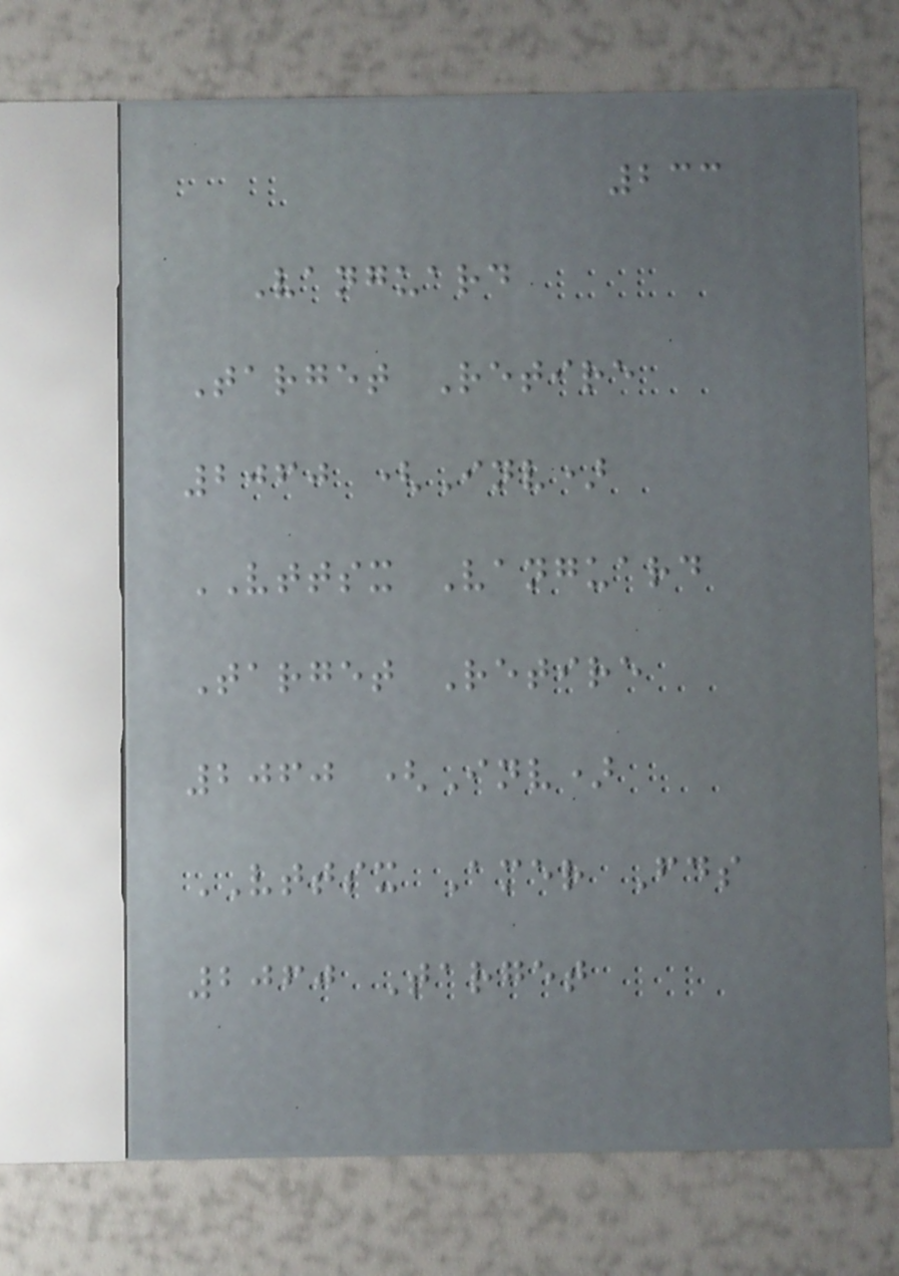233
Vanguard
Target Retire
2060 (Inv)
VTTSX Vanguard
Target Retire
2060 (Inv)
VTTSX Amer Fds
2060 Target
